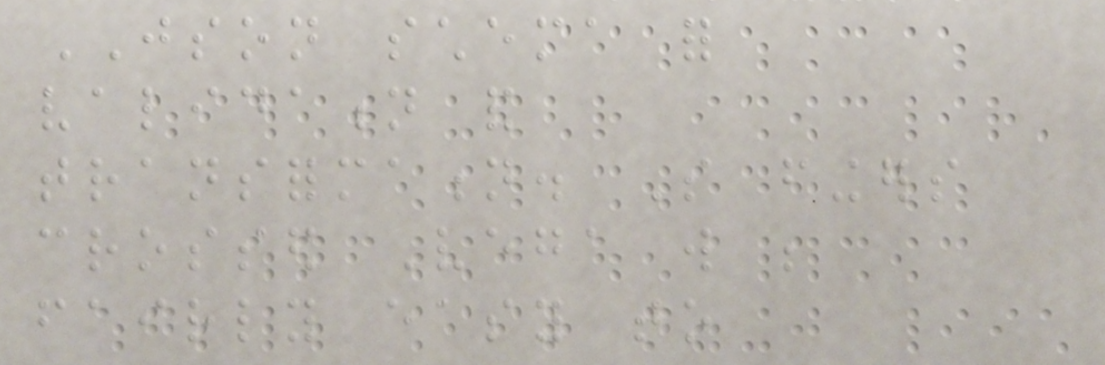JSON schema for
validation and
transformation. So fingers
crossed Vega will be
fairly easy to
